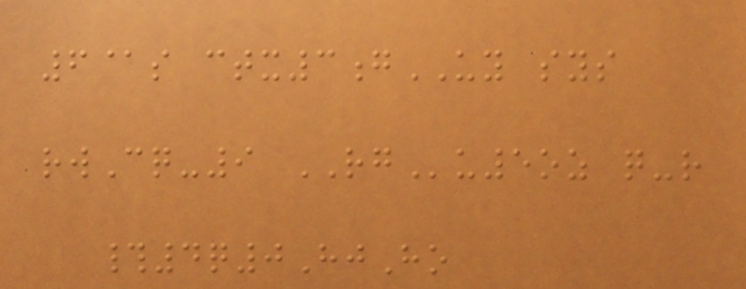6@s ctx3gUY sys
rwCq-9 RGu5oz q-r
#4q0HjHo
